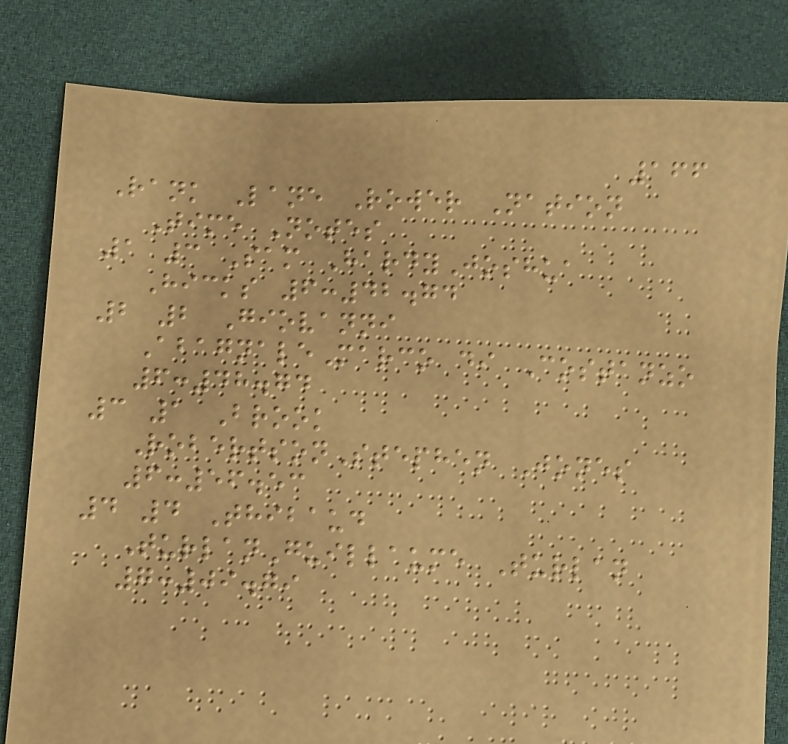166
Rank Lane Rower Nation
Time Notes
1 3 Sam HardyJoshua
Hicks 6:42.74
2 2 Giovanni
AbagnaleMarco di Costanzo
6:48.74
3 1 Brook
RobertsonStephen Jones
6:56.53
4 4 Thibaud
TurlanGuillaume Turlan
7:09.79
